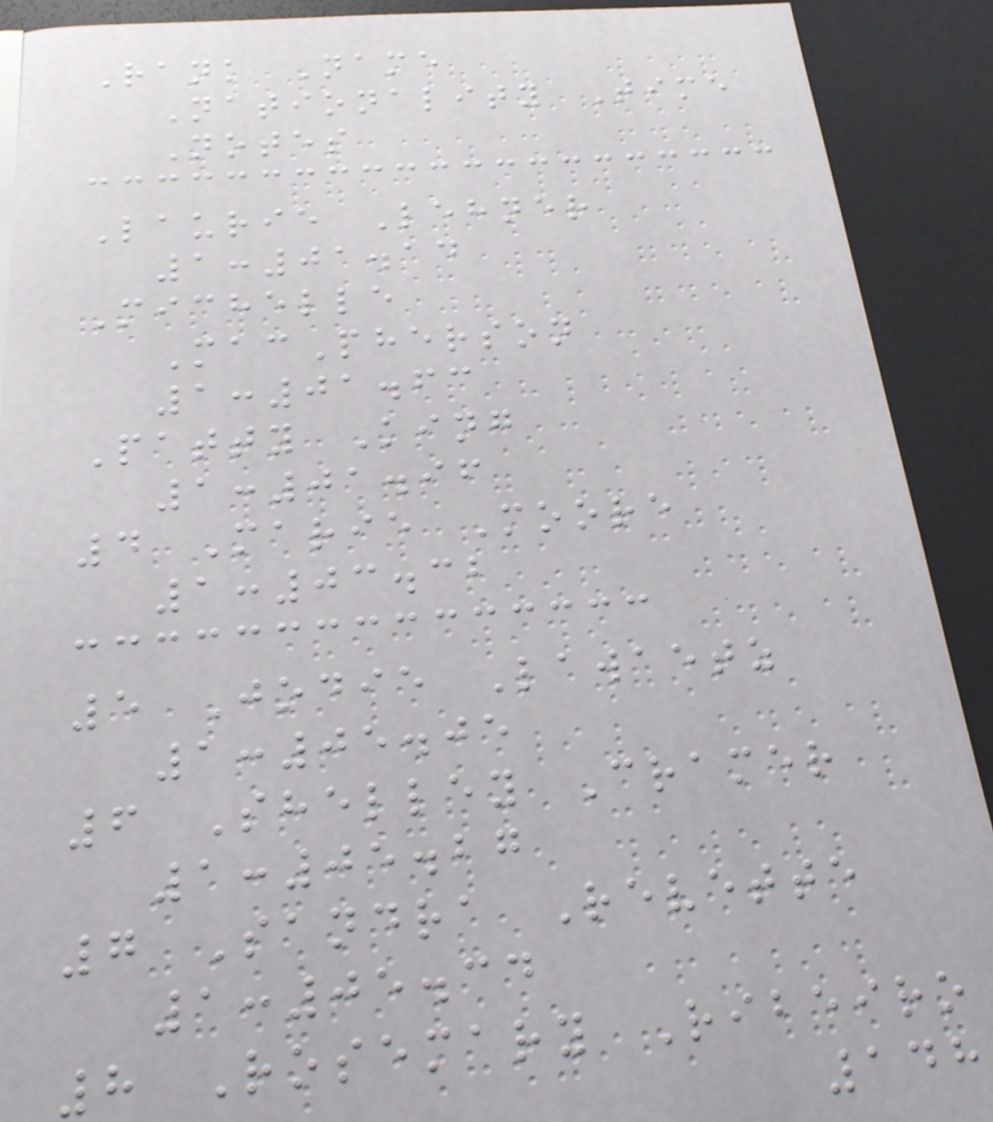Rank Name
Nationality Time
Notes
Laurie Lehner
1:01.14
Michelle
MacPherson
1:01.63
Patty King
1:01.96
4 Marie Moore
1:03.32
5 Jodie Lawaetz
1:05.05
6 Shelley Cramer
1:05.27
7 Sandra Revette
1:05.34
8 Rosemary Ribeiro
148
